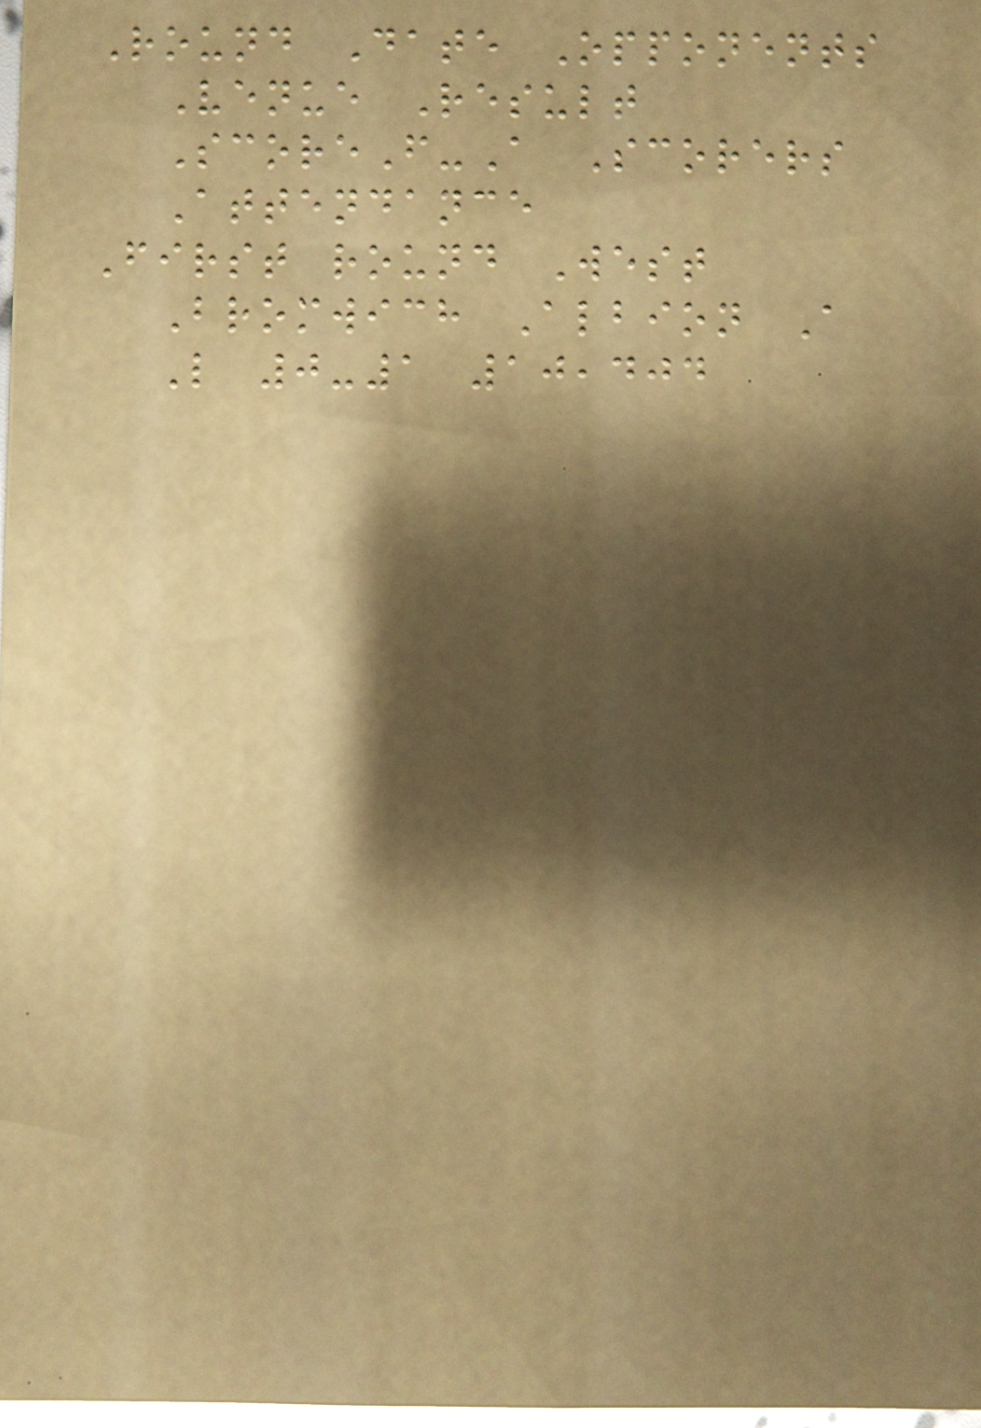Round Date Opponents
Venue Result
ScoreF-A Scorers
Attendance
First round West
Bromwich Albion A
L 0-1 10,404
